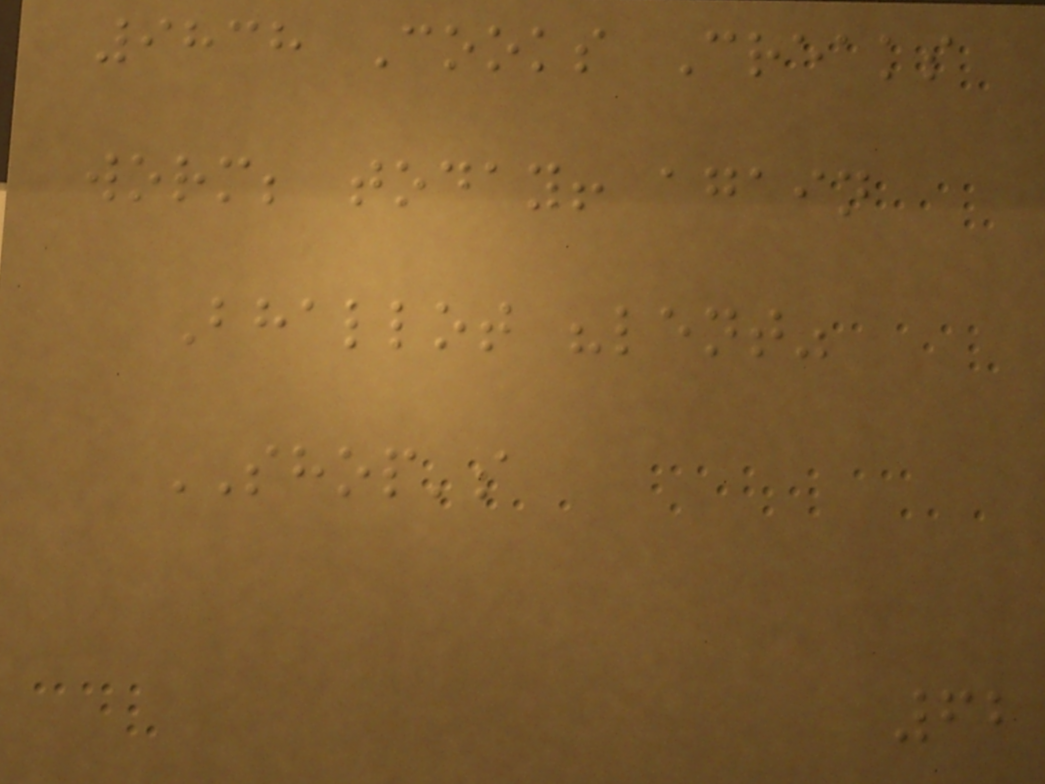9838 Cooks Creaks
worm; today! again
Bhallot "lent"
SHOP's
62
